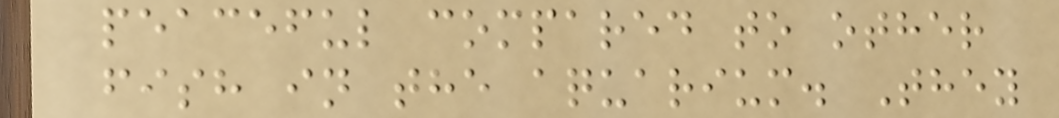peaceful compared to other
fish in the aquarium. They
